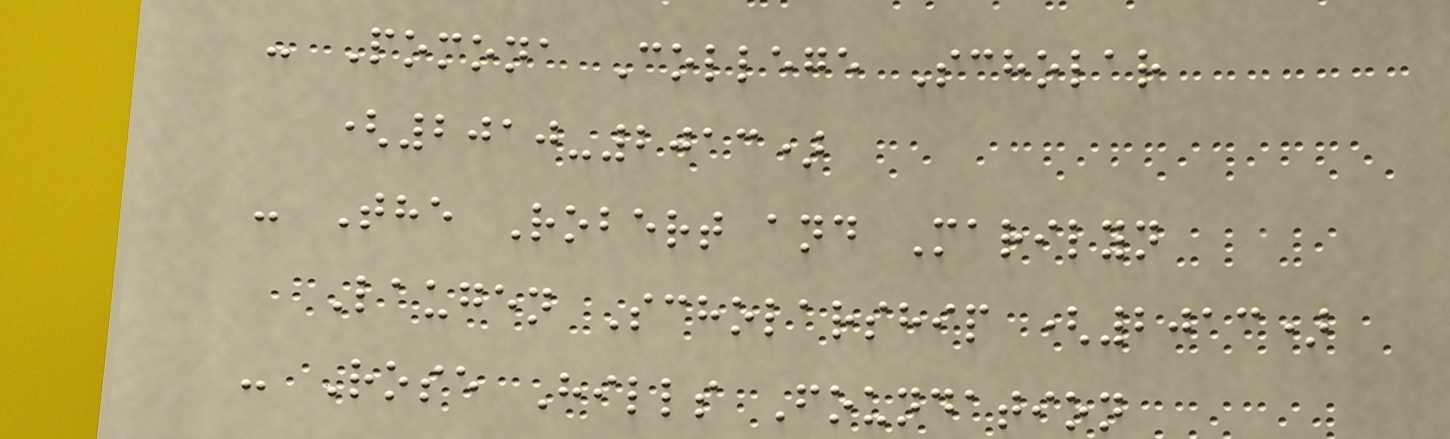- Pomona College Scholar
(2010-2013)
- The Robert and Marilyn
Laugen Scholarship (2013)
- Rose Hills Foundation
